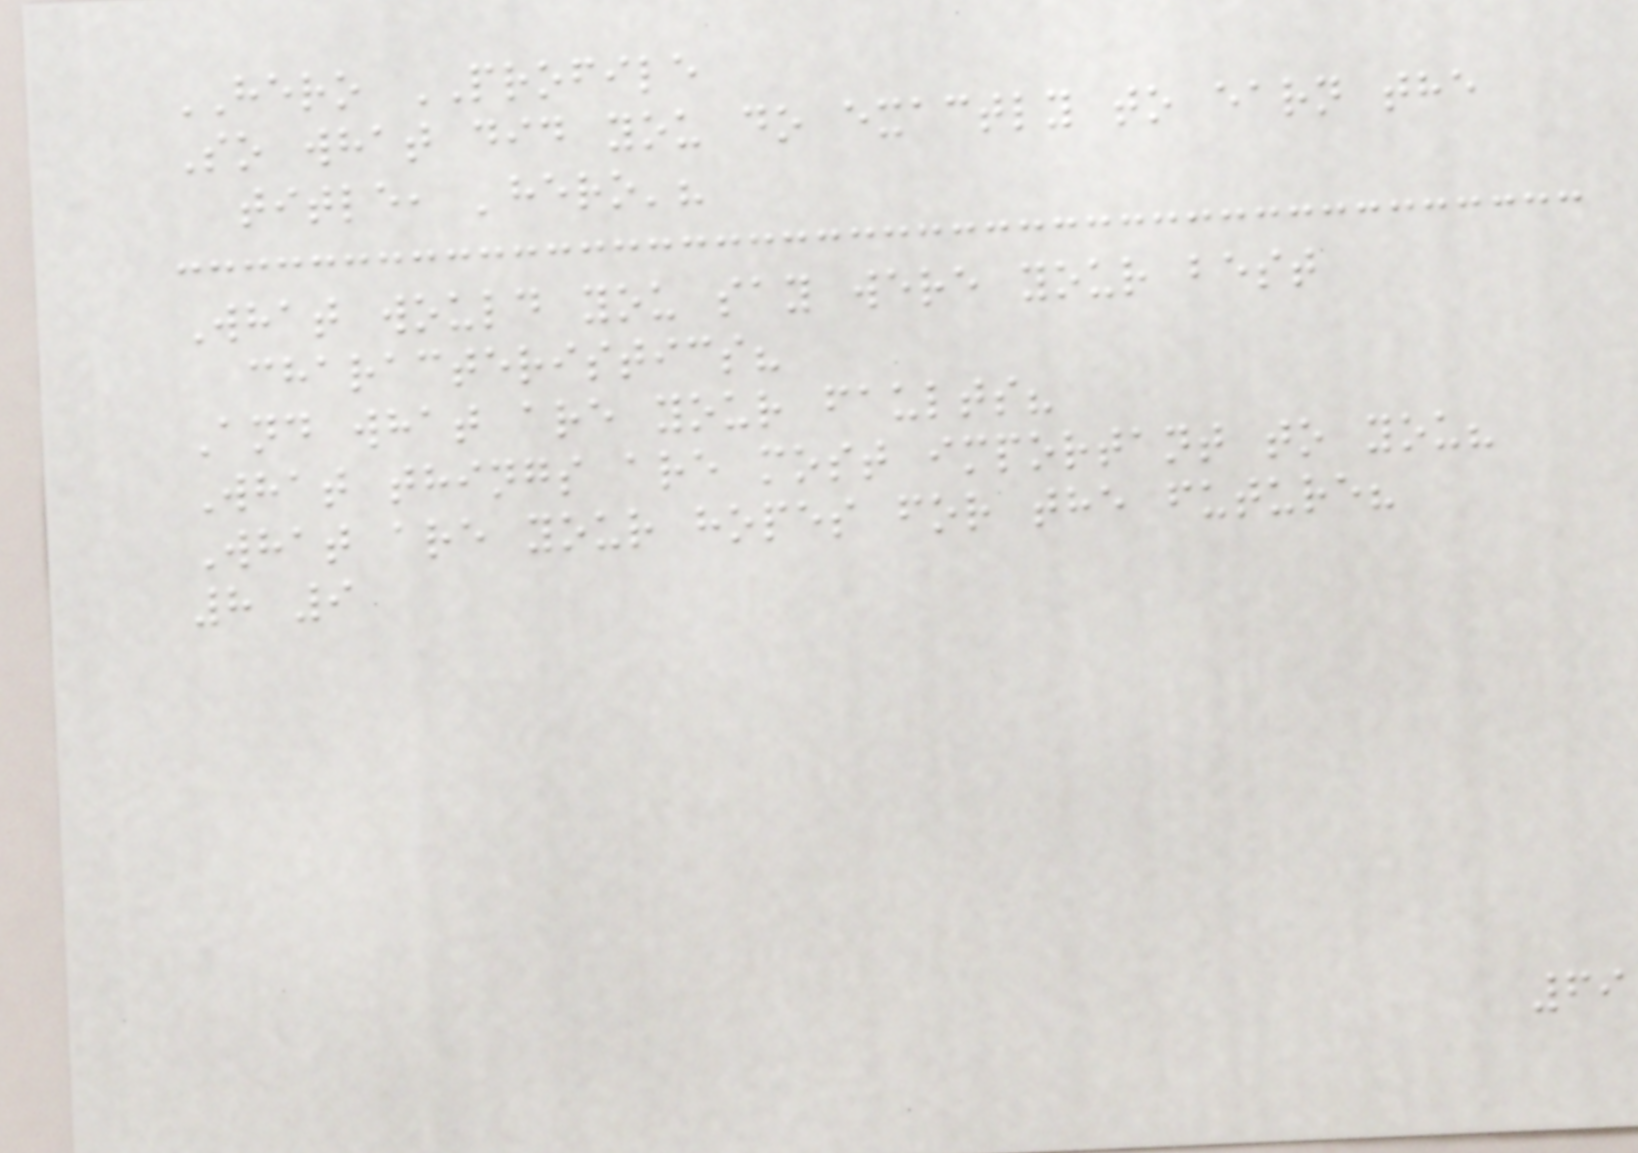HERO PROFILE
So what did you do exactly to earn the
title, 'hero'?
What would you say were your best
characteristics?
And what are your faults?
What things are most important to you?
What are your hopes for the future?
8 9
69
